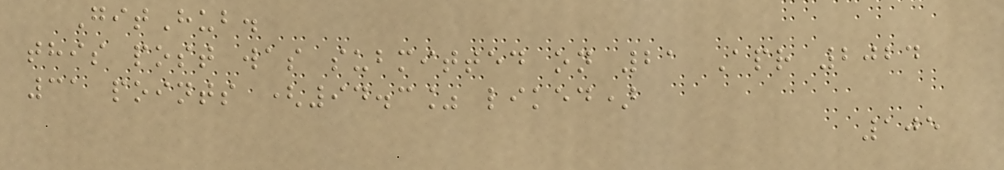GitHub.
this post was submitted on 21 Apr 2024
31 points (94.3% liked)
105
